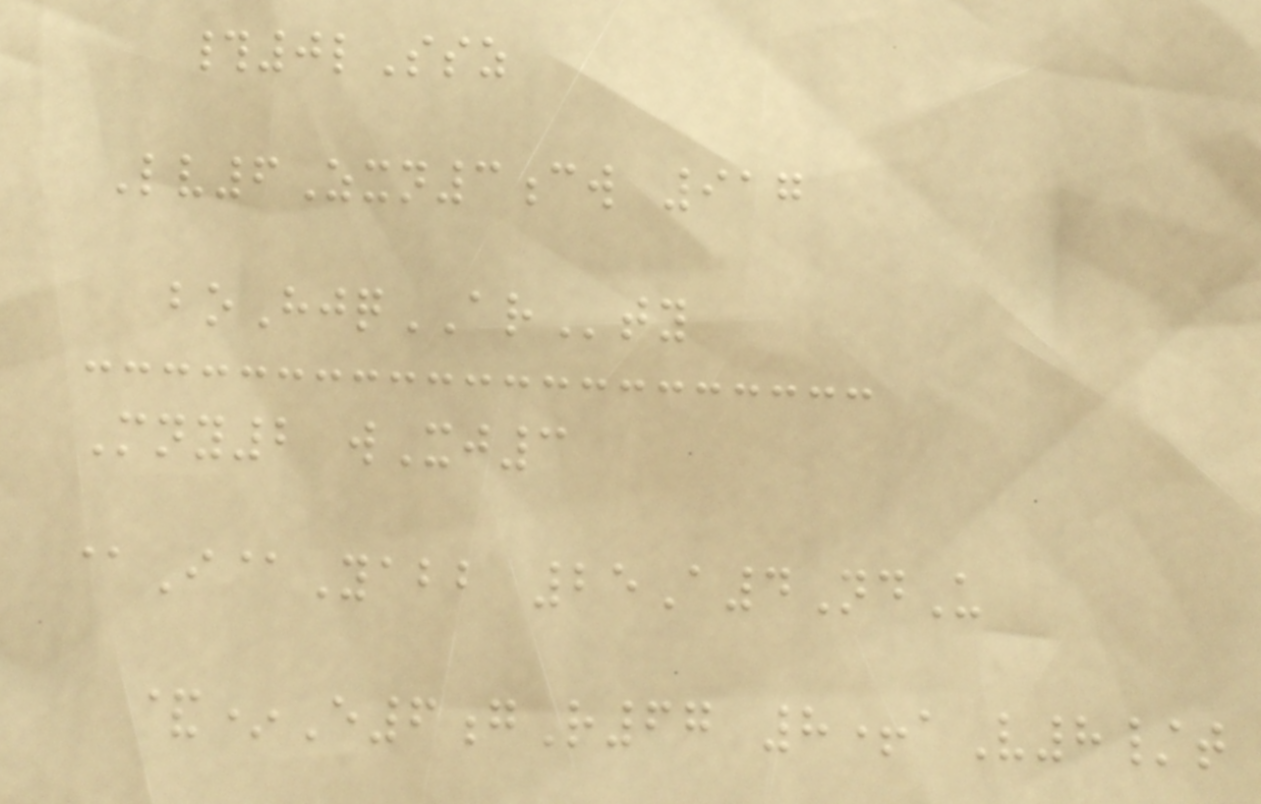#0lSsz
Lv6Zxn3cw 917
boHjqARty
Mny2 wXj3
@I@Yabb 25A4NdU
&*E6gR67 8+aV8/t
